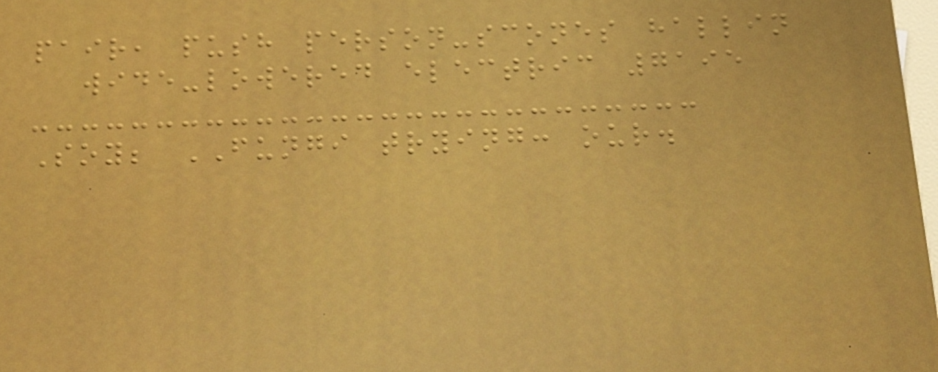pair, push person-scones hallin
wide-lowered electric 7195
Soy; FUNGI trying: our.
